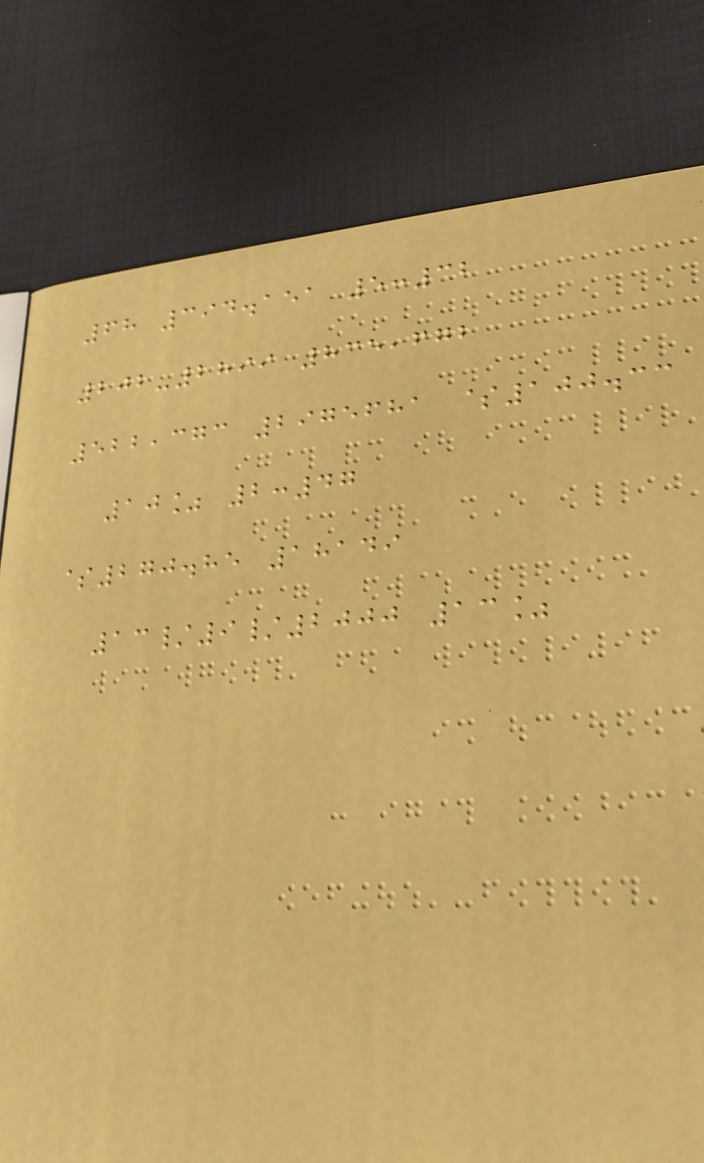68 394.151 5:32
202-2899 835,672
522,373 2975681 $100.33
10% 2:47
$270.85 18149
13/9/2000 13%
